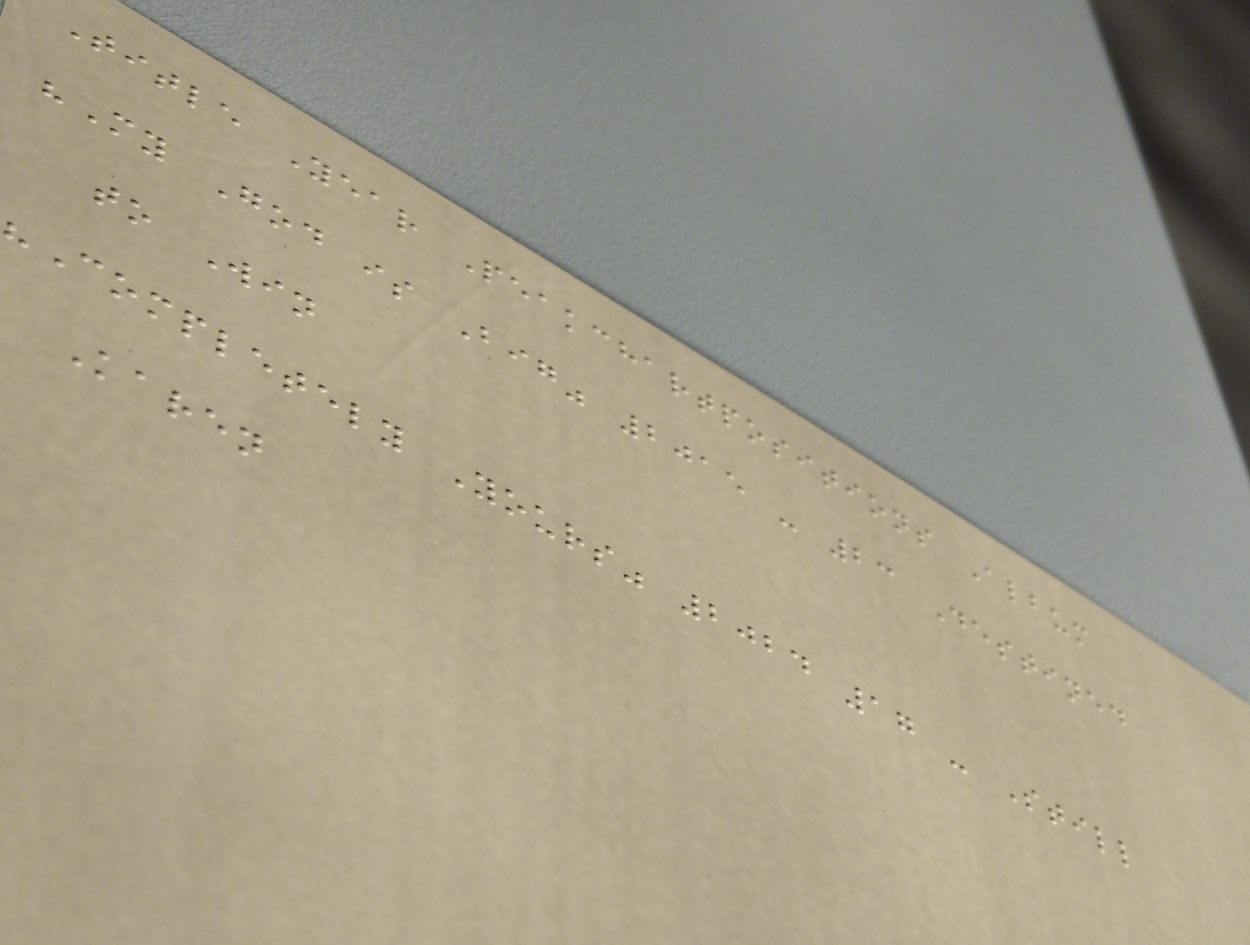Title Year Peakchartpositions Album
"My God is Big" 2015 - 23 Destined
to Win
"Completely Yours" 2024 17 - Still
Karen
